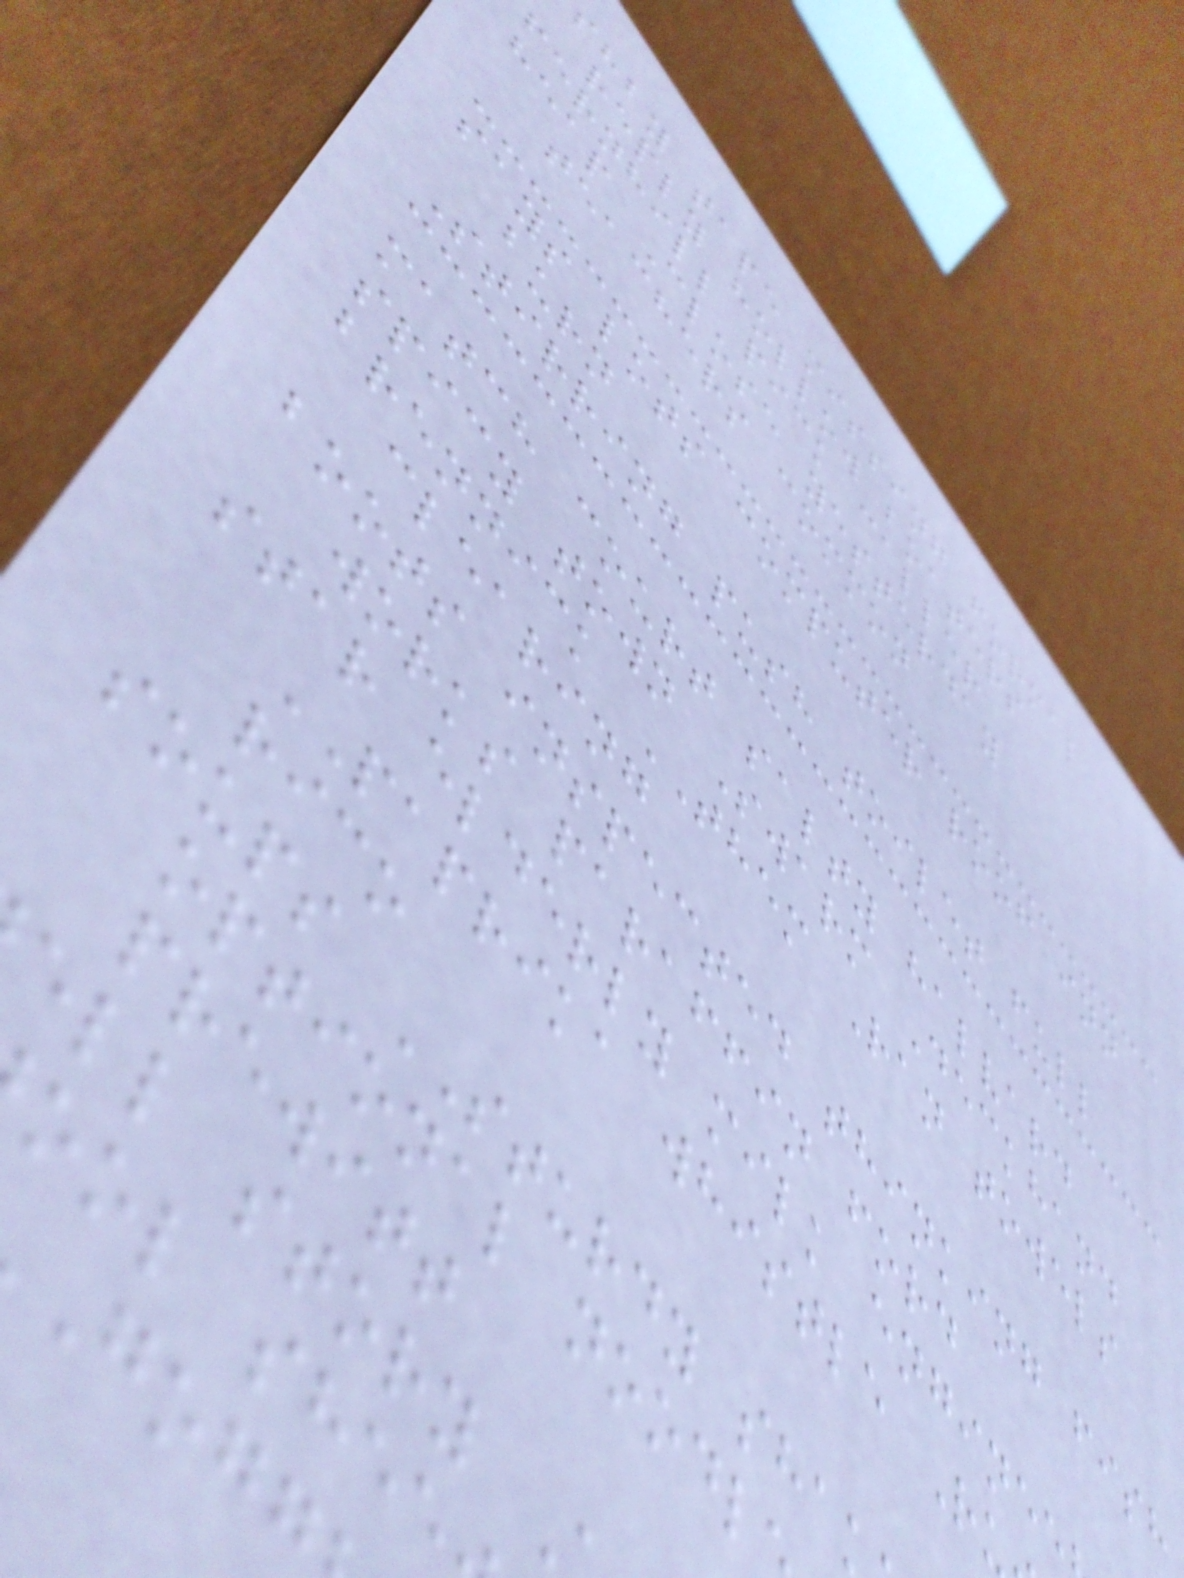shby tape missing formal
reply hollow boaters
fernhill pick caller
heap Close yesterday
teachers common
says lots computer roof inn
burn
Stirring push toilet full
match court salty halvard
spicy town Swarm Deckhand
brennick THEM Ran towels
clearing
boots inspected thinking fish
works paraffin ford
star elderly milk enginee
PAPRIKA whistle R
rico
soups STURDY sha
optional noodl
prewitt
ell story
ool shee
